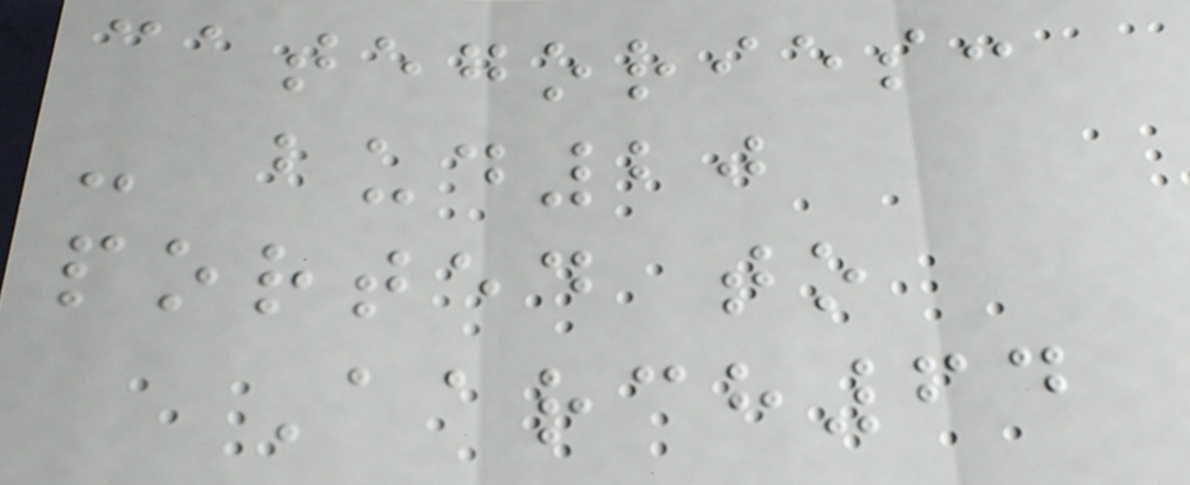categories:
- bud20
ported to
Aarch64
